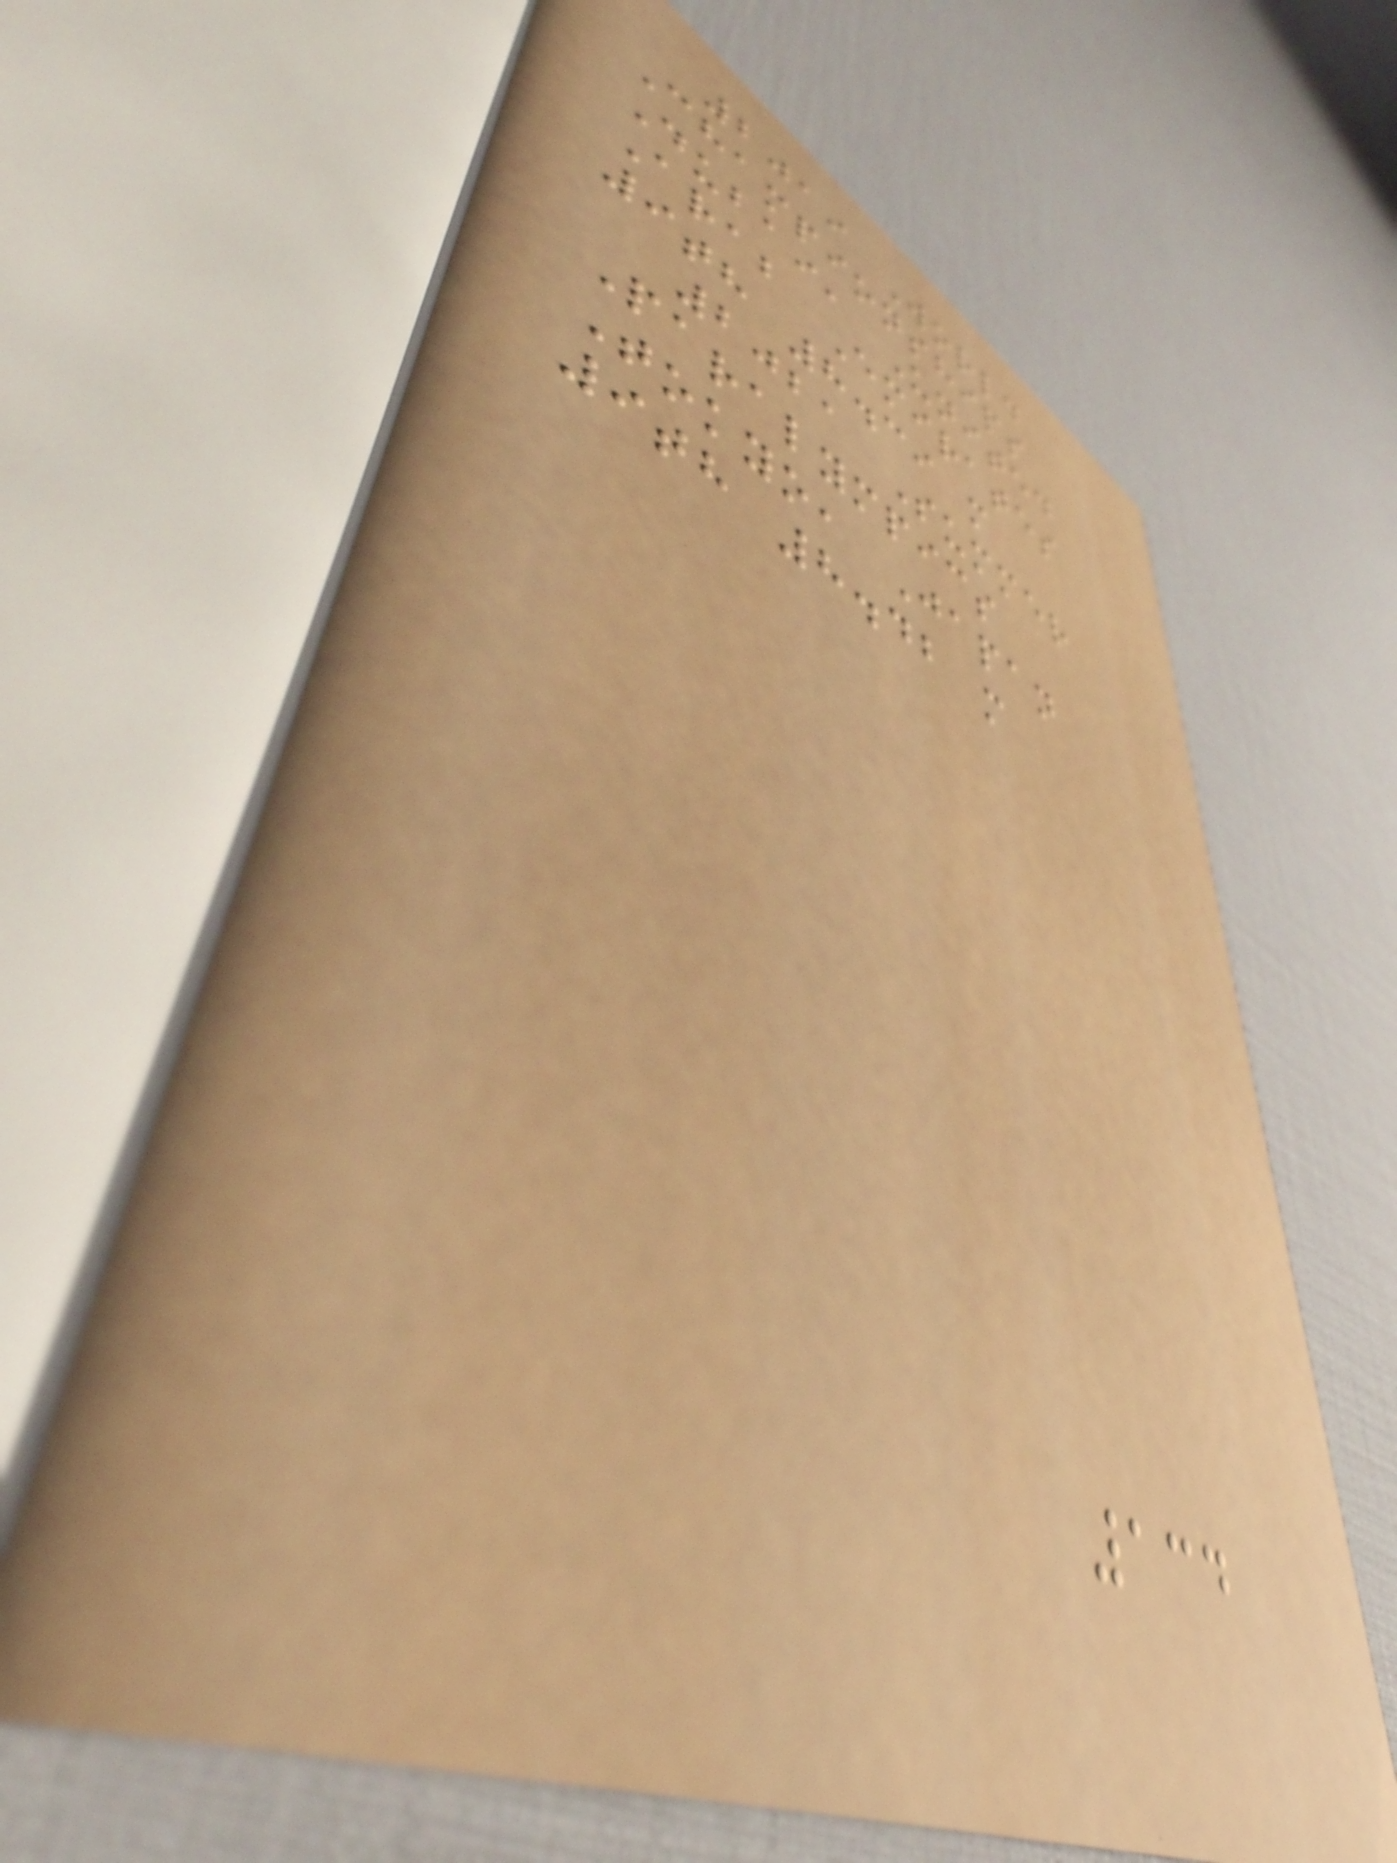2019 World
Championships
Dubai, United
Arab Emirates
9th 8.39 m
2021 Summer
Paralympics
Tokyo, Japan
9th 8.42 m
134
